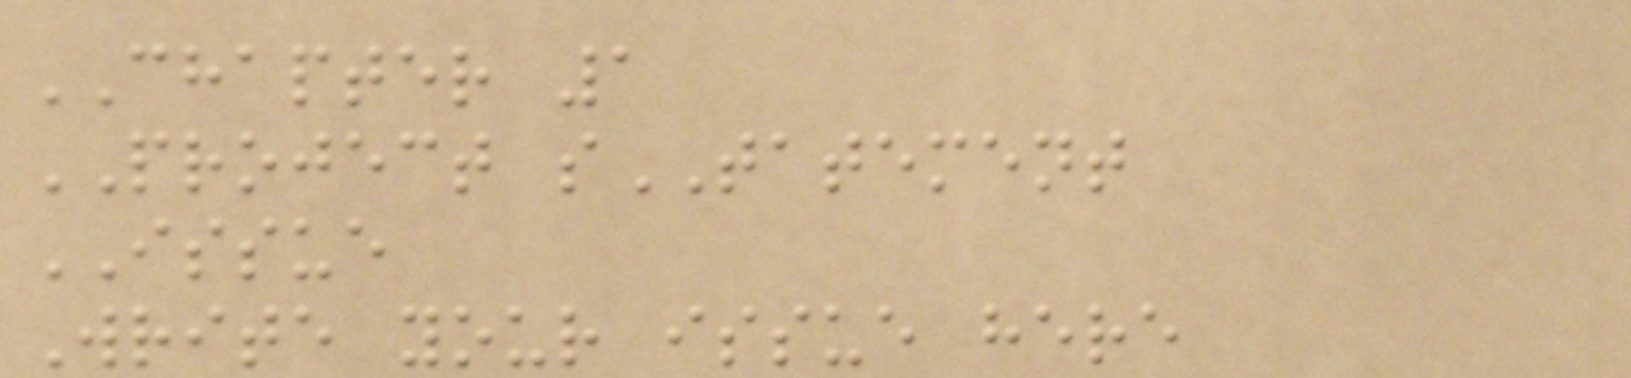CHAPTER 1
PROJECT sTATEMENT
ISSUE
Write your issue here
